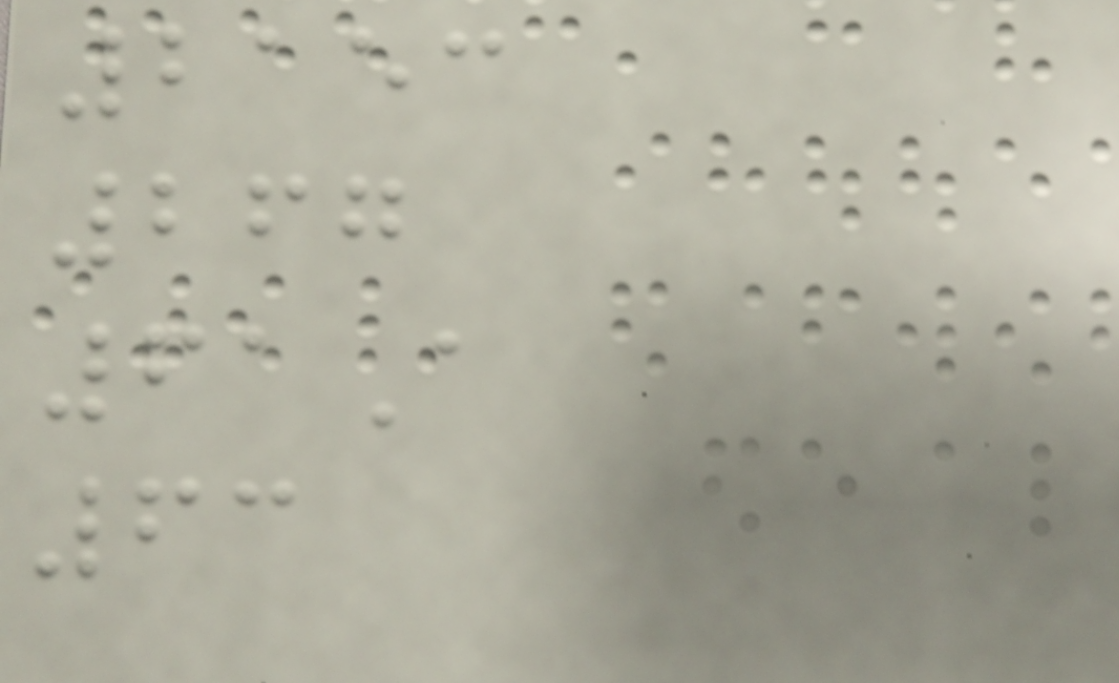2153
267
61A
63
